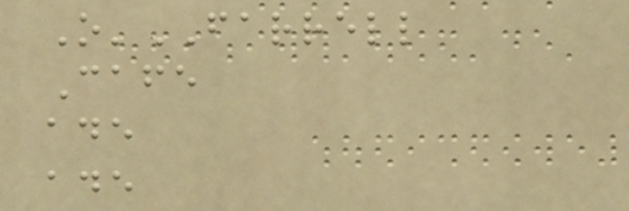O'FARRELL
Cafe
ade
ade
